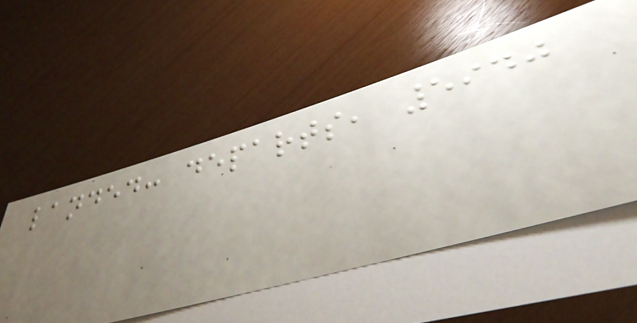landed: departs, 5940
